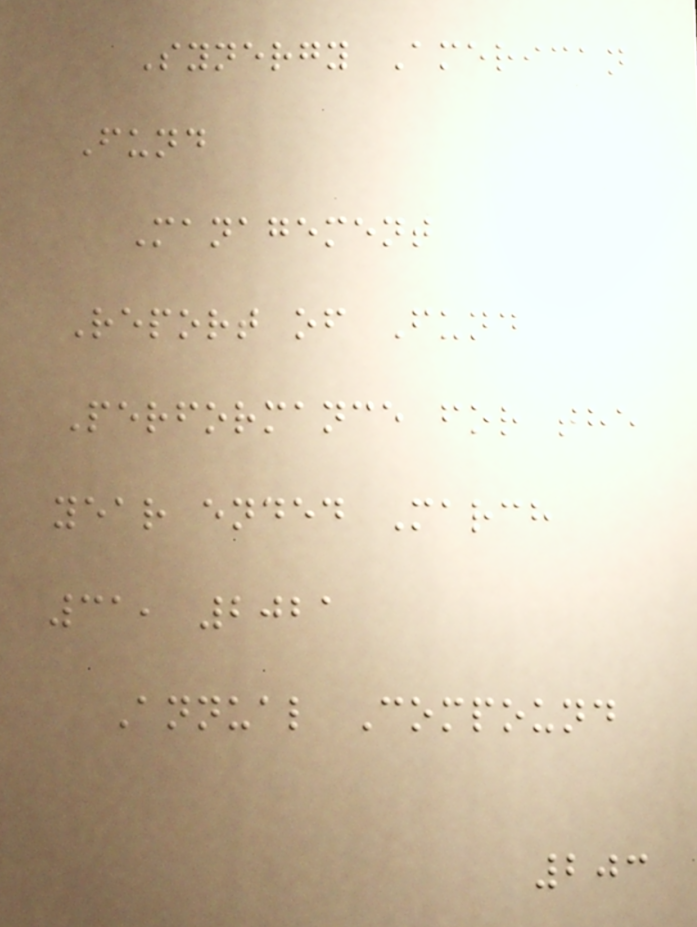Synergy American
Fund
Management
Report of Fund
Performance for the
year ended March
31, 2021
Annual Compound
203
